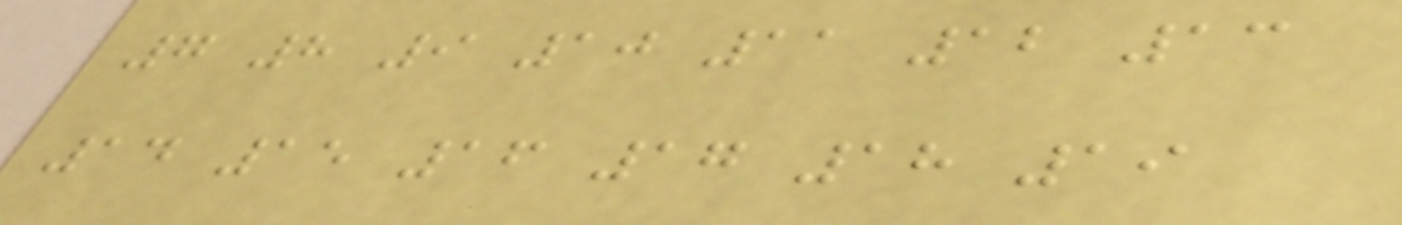7 8 9 10 11 12 13
14 15 16 17 18 19
